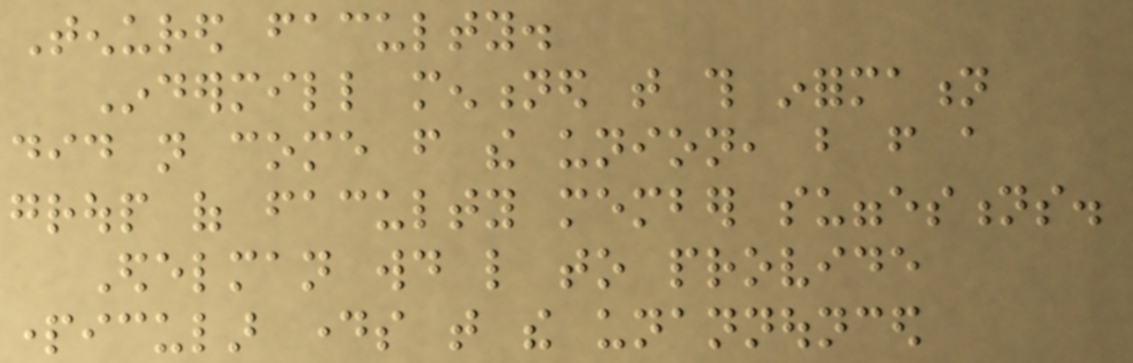Tenured faculty.
Indermill mentioned that this information
did not come from the union, but from a
group of faculty member suggestions.
Edelman would like to provide
particular days that the unannounced
